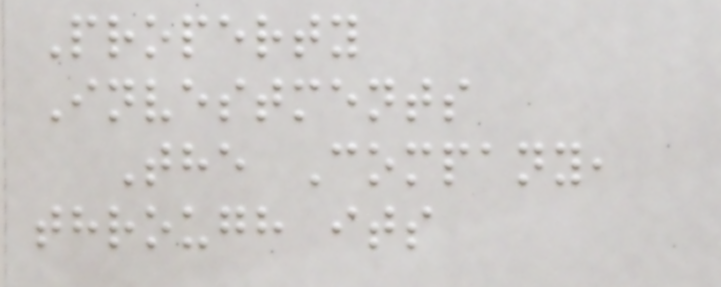Property
Investments
The Company,
through its
